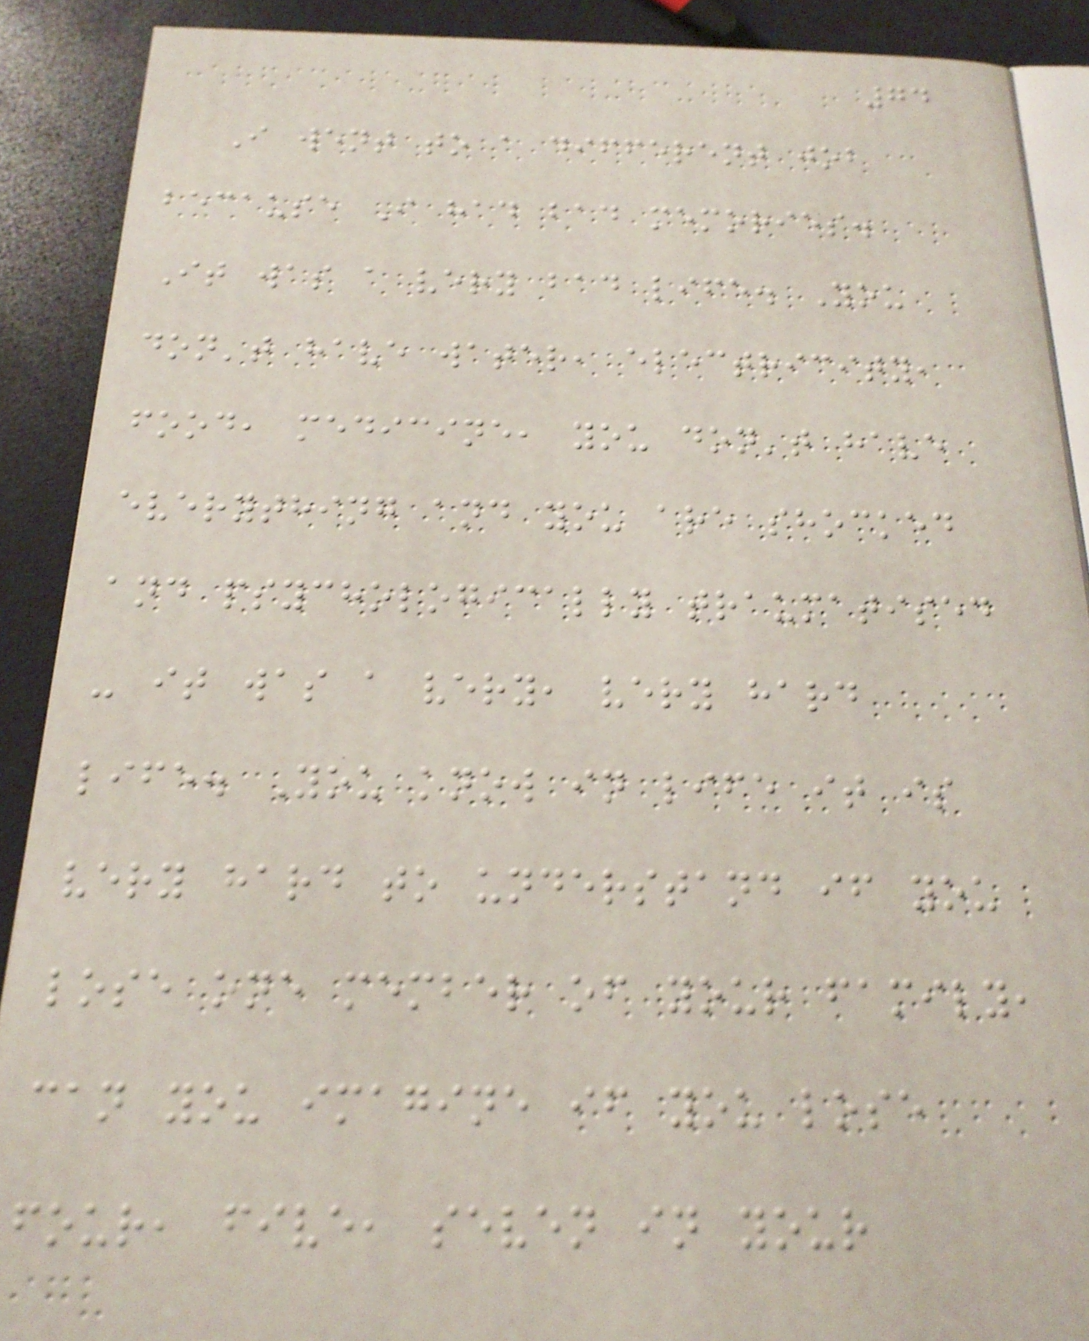74
I went to a different job
because I had bad memories.
It was a very bad life. You
don't have water, electricity,
food, medicine, you don't have
everything and you are shocked
and psychologically traumatised
- it was a very, very hard
life. You know in life it is
very hard to understand if you
lose one member of your family,
can you imagine if you lose
four, five, seven in your
